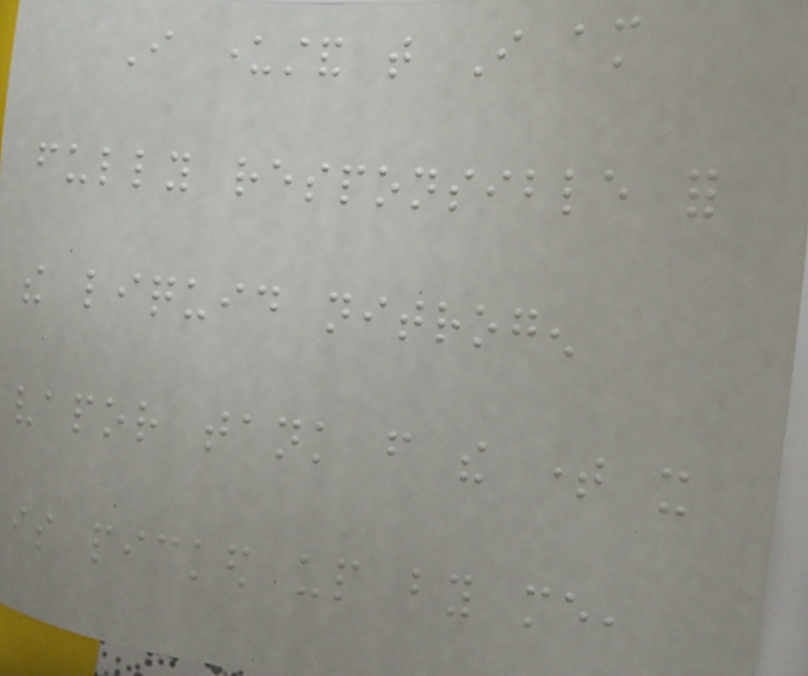I understand that I am
fully responsible for
the liquid nitrogen
vapor tank from the time it
is picked up by me,
